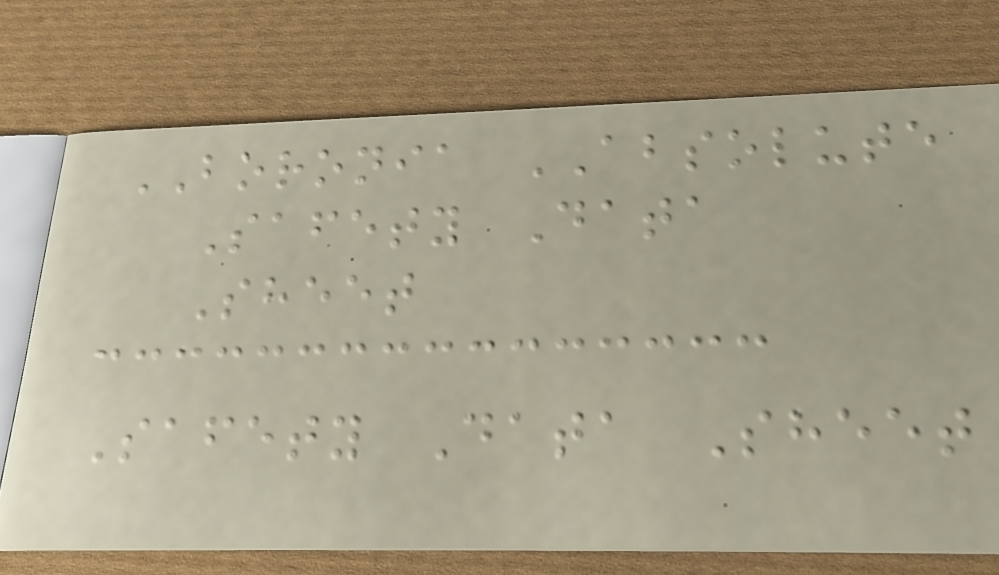BORONIA ABSOLUTE
Safety Data
Sheet
Safety Data Sheet
